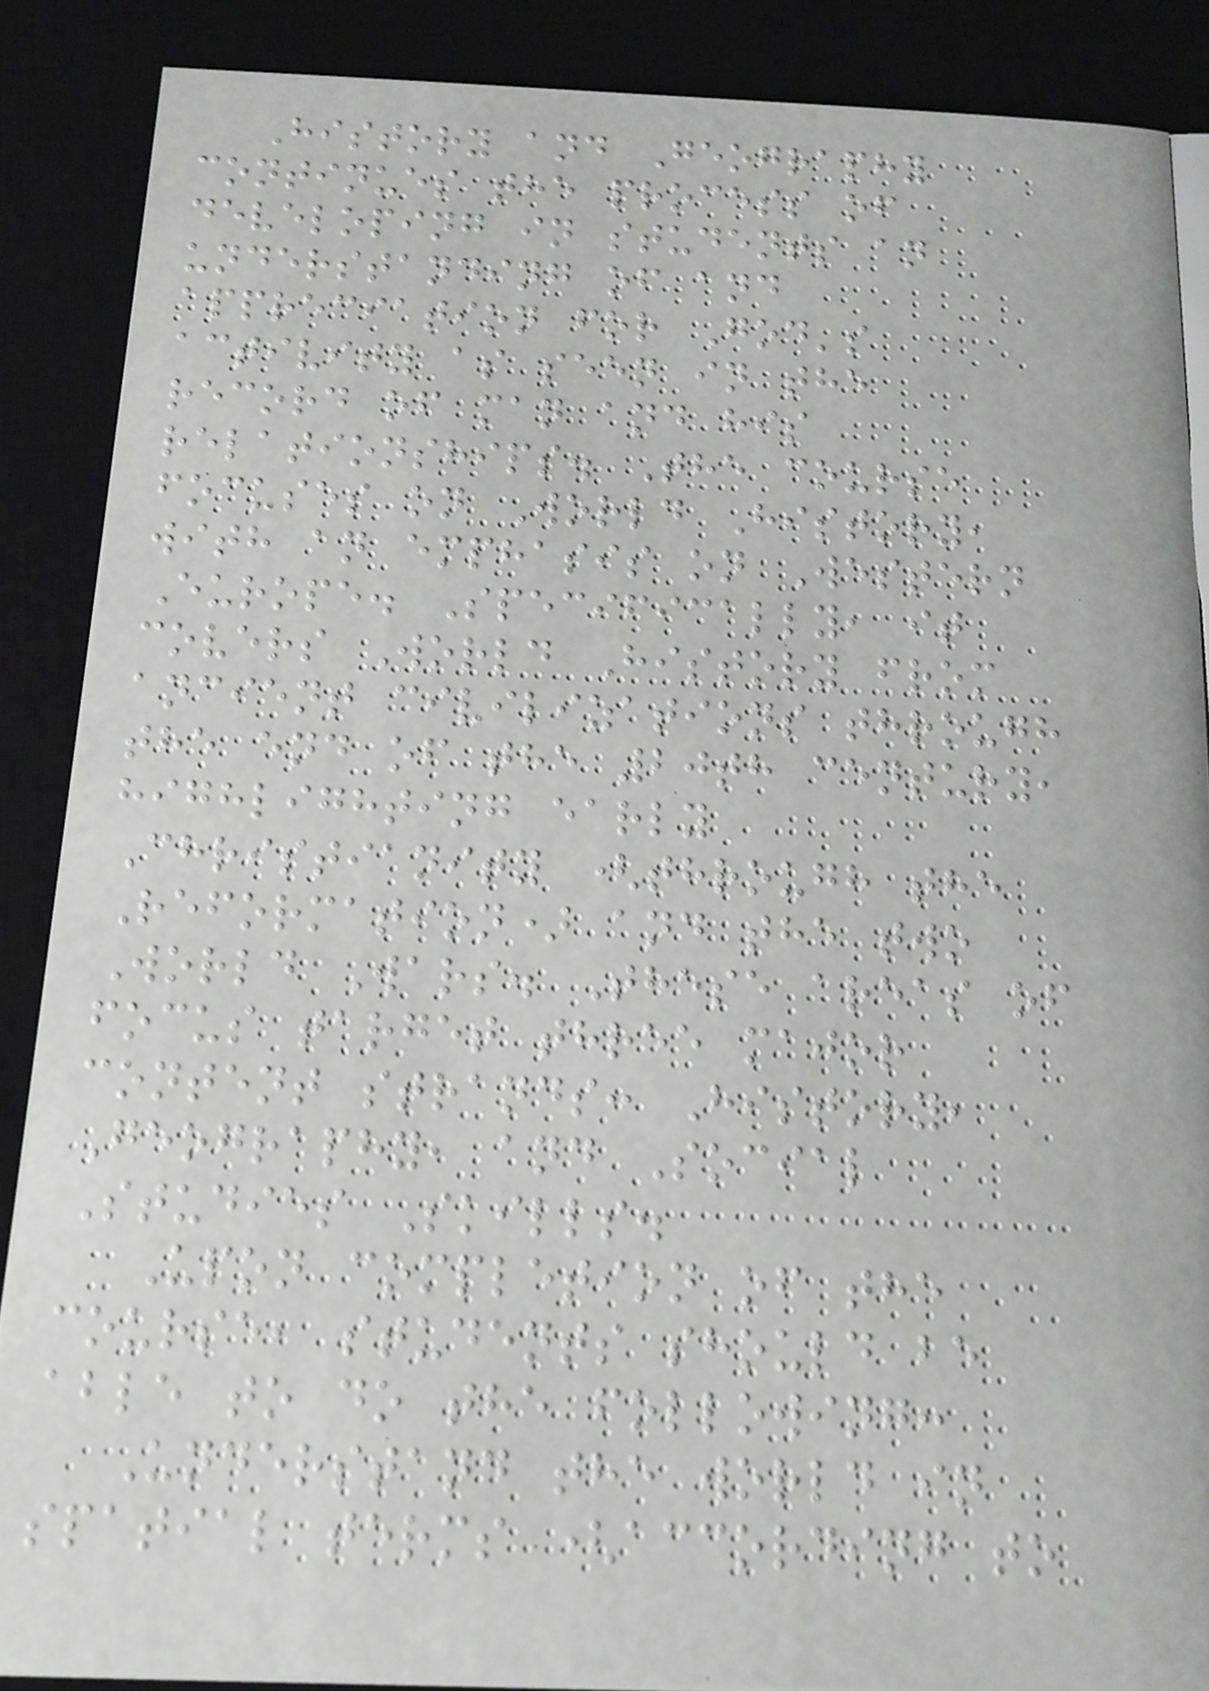History and Geography
continues the process of
developing in students an
understanding of and
appreciation for God's
activity as seen in the
record of man and his
relationships. The course
focuses on World History,
with an emphasis on Western
Europe. Specifically, it
covers World History from
ancient civilizations through
the end of the 20th century,
highlighting early
Christianity (through the
Reformation) and the two
World Wars. These areas of
focus target three major
content strands: History,
Geography, and Social
Studies Skills.
Upon completion of the
course, students should be
able to do the following:
Understand the world in
spatial terms (according to
